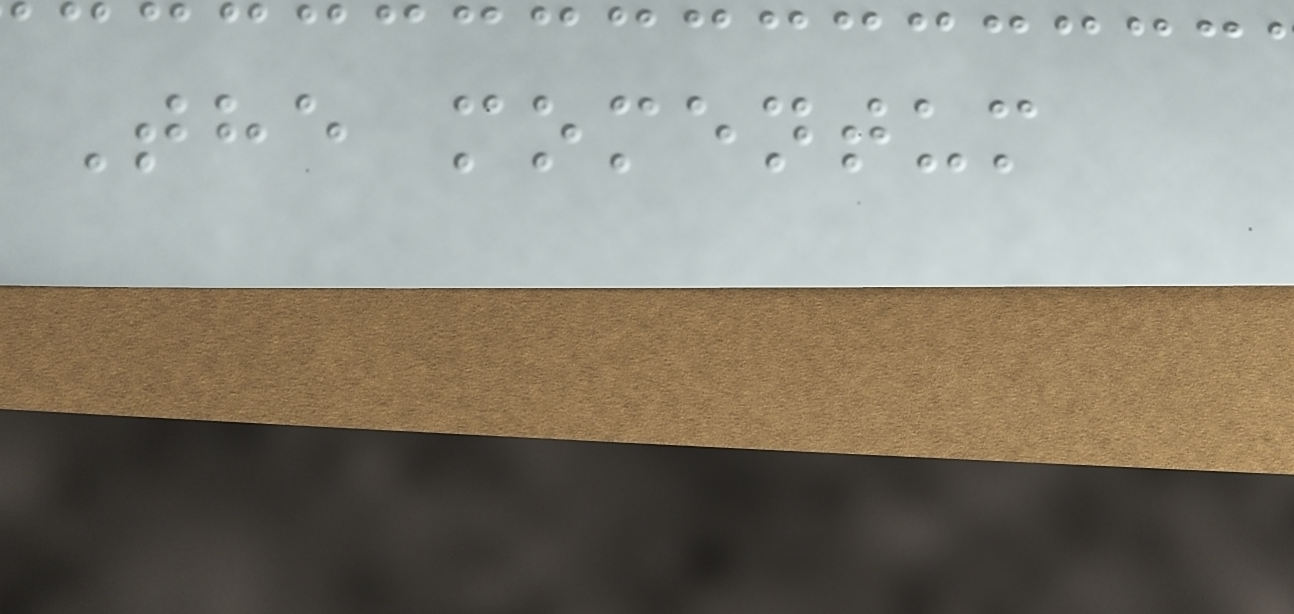The momentum
